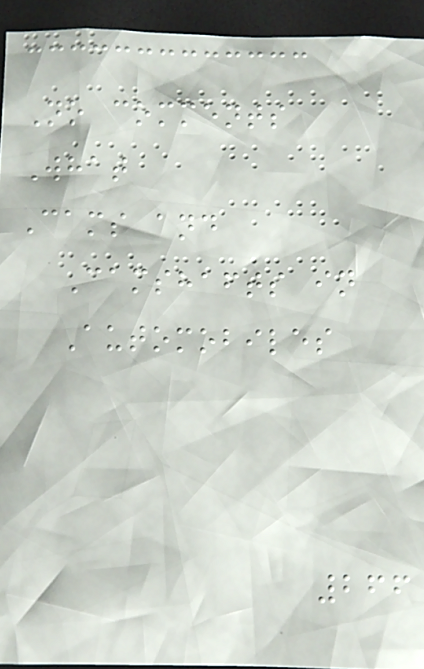No comments
What
Cams and
Camshafts in
Automobiles
266
